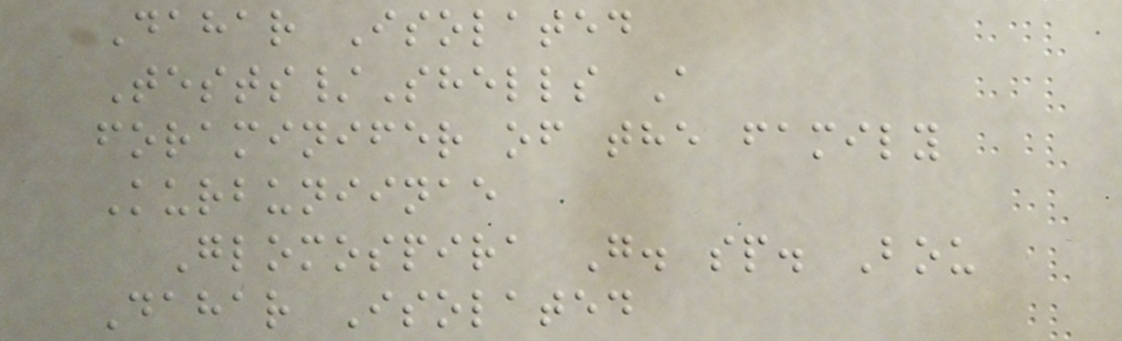Dahar Isolated
Tests/Shells A
foraminifer of the family
Kurbuniinae
Glomospira G. sp. Bou
Dahar Isolated
